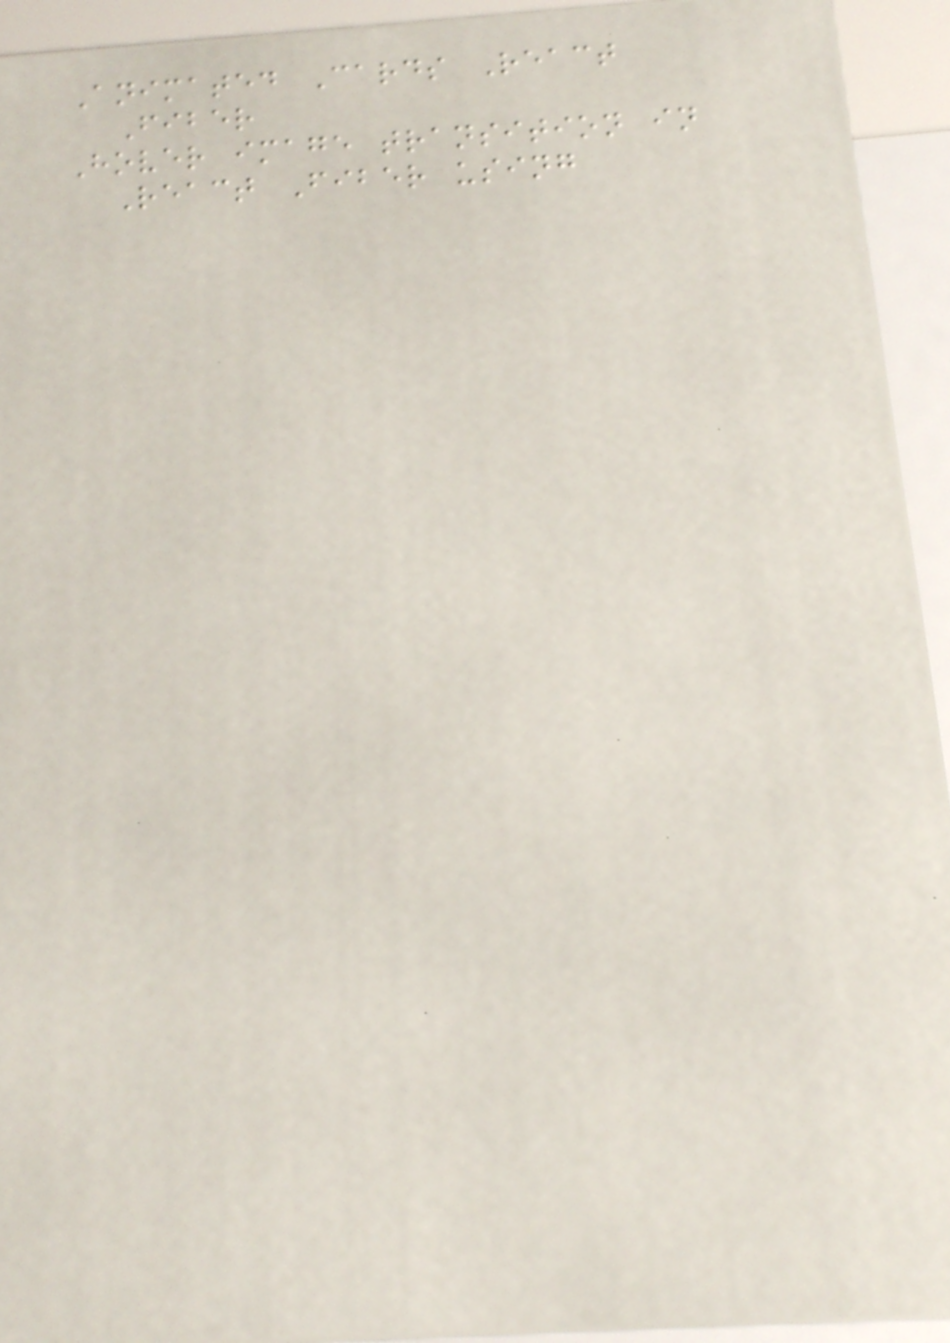Animated Cards React
Fiber
Hover image transition in
React Fiber using
